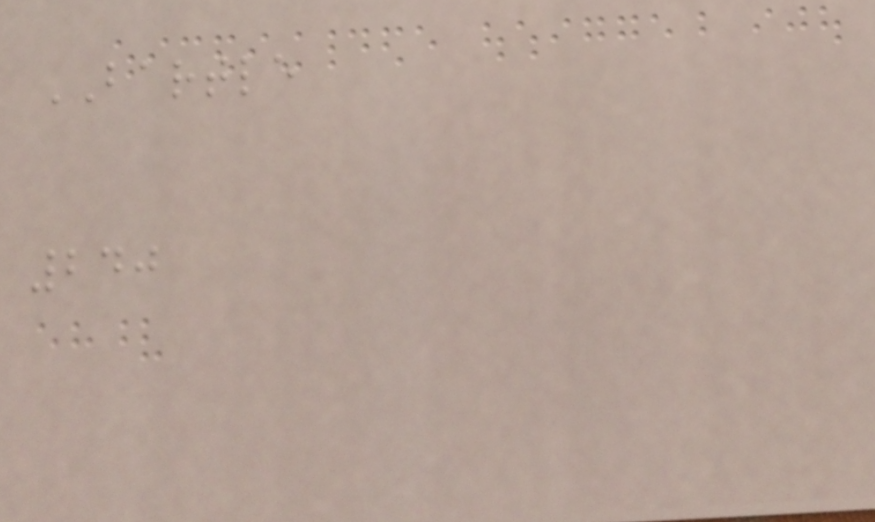BARTLE
240
